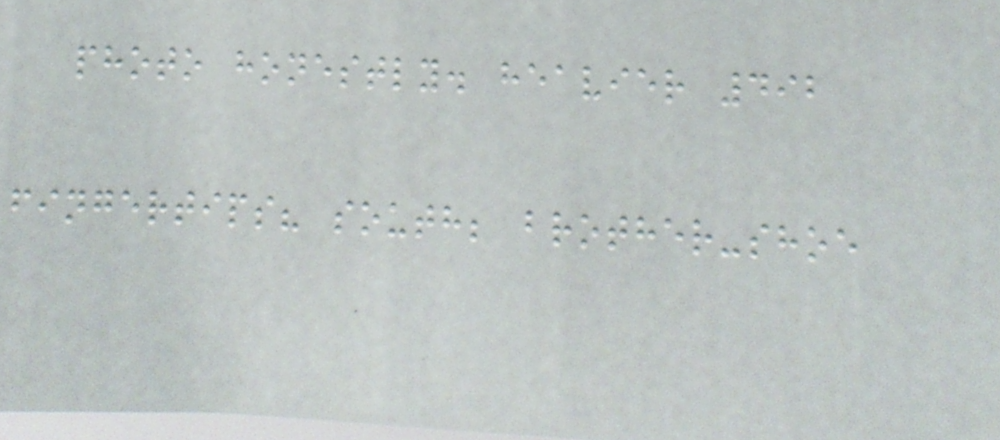photo honestly. heavier 492
fingertips? south; brother-shoe
